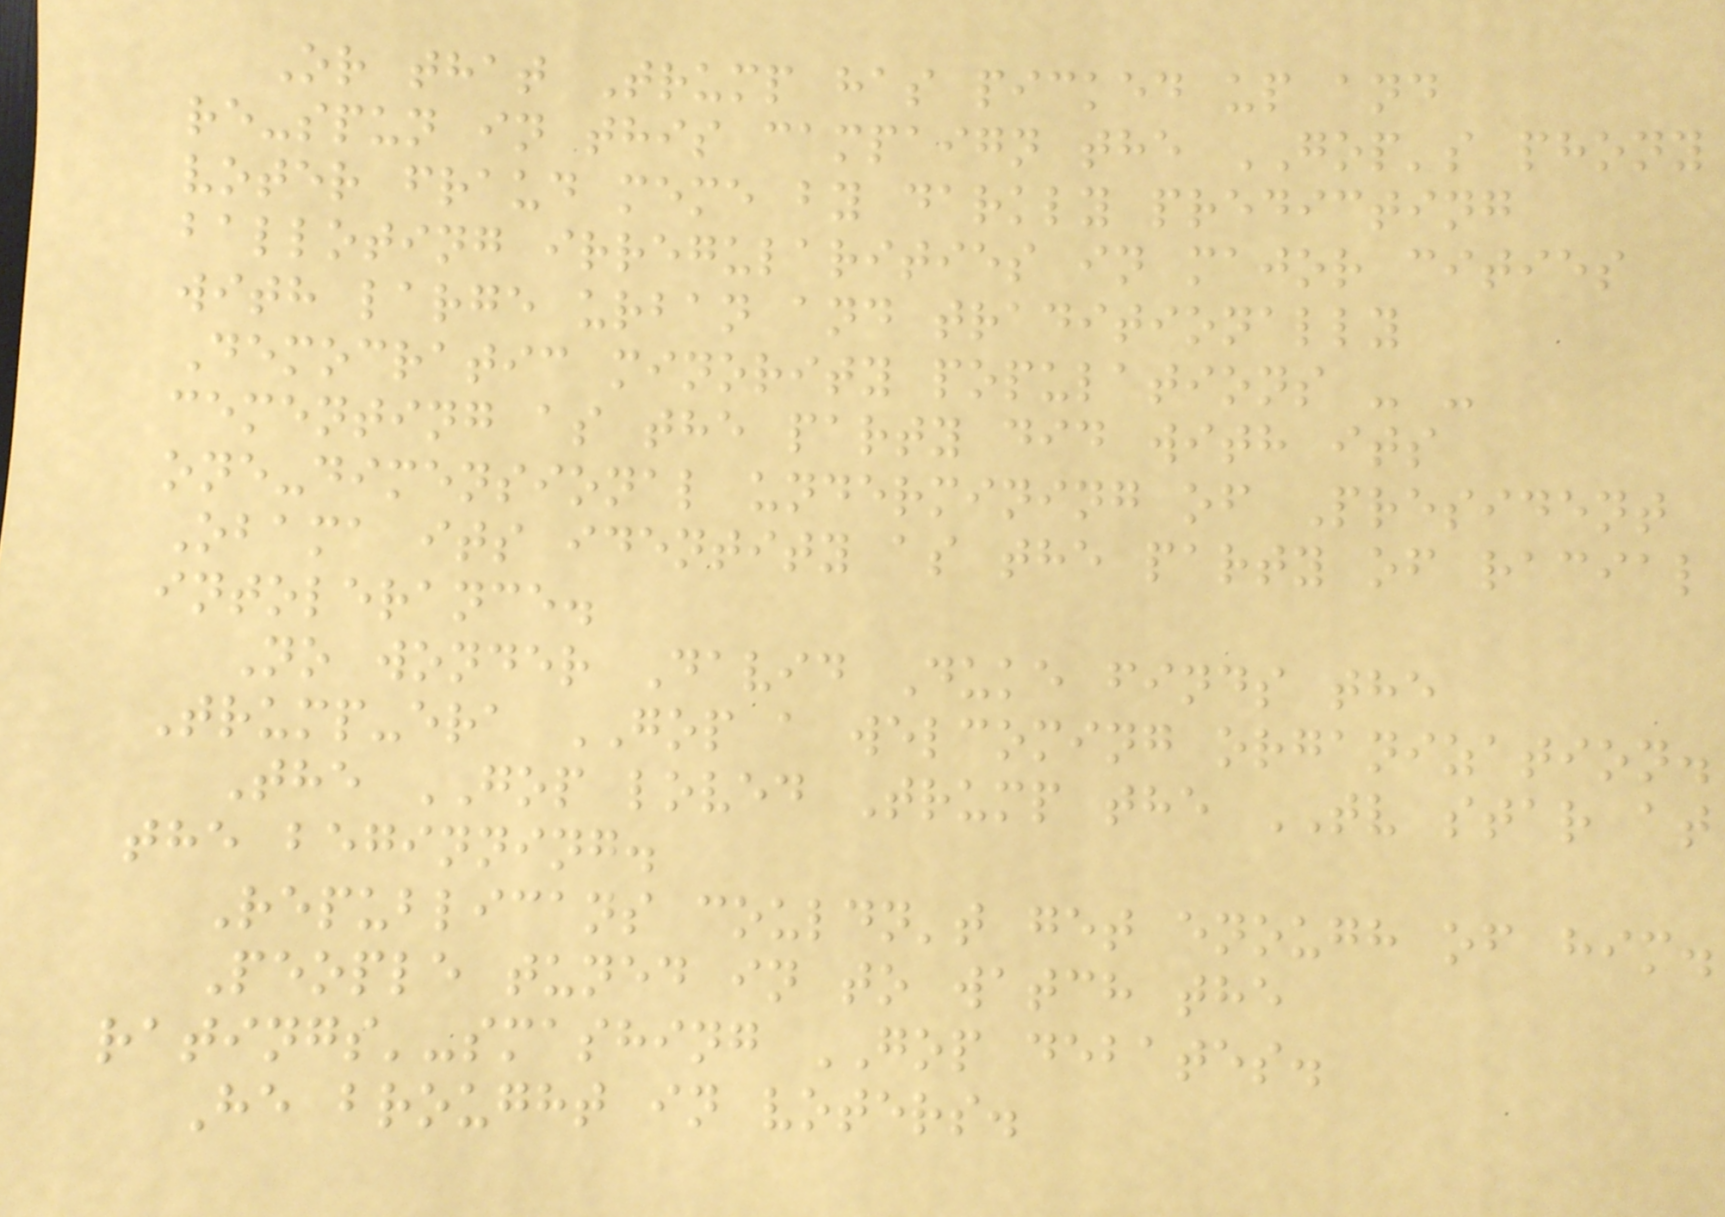Or that Trump has picked up and
re-spun in this campaign the GOP's phony
voter fraud meme by darkly predicting
balloting irregularities in major cities
with large urban and traditionally
Democratic minority populations - -
cementing as the party did with its
one-dimensional undermining of President
Obama its identity as the party of racial
intolerance.
No wonder David Duke finds the
Trump-era GOP a welcoming organization.
The GOP loved Trump the TV star at
the beginning.
Republicans couldn't get enough of him.
People tuned in to watch the
ratings'-smashing GOP debates.
He brought in voters.
